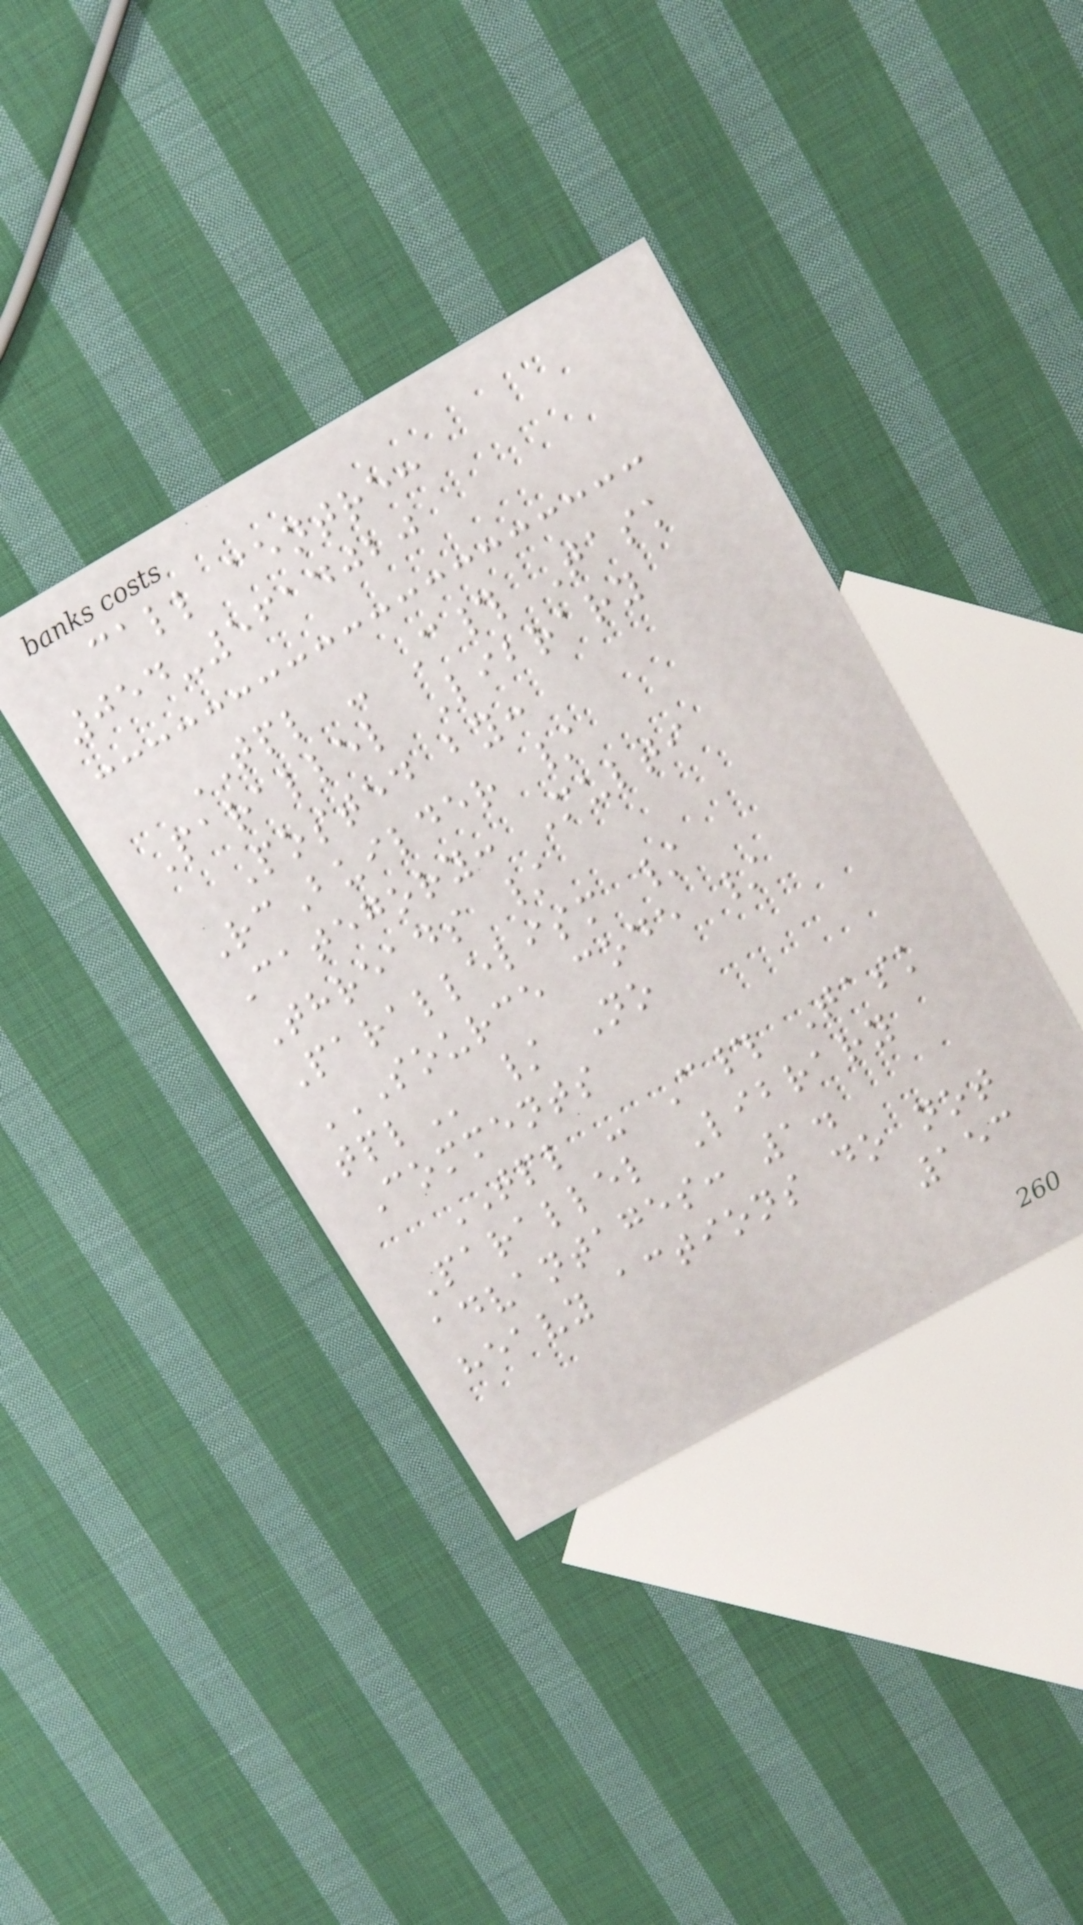call centre:
054-5614020
TPL - C# Task
Parallel Library
Posted by:
RcBuilder /
Category: Multi
Threads /
Parallelism /
SOURCE CODE /
TPL / No
Comments
TPL - C# Task
Parallel Library
advantages: 1.
heavy actions do not
153
